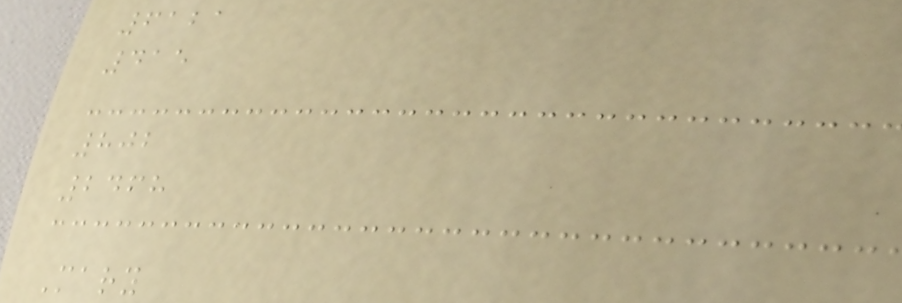6121
415
802
2468
Mary
